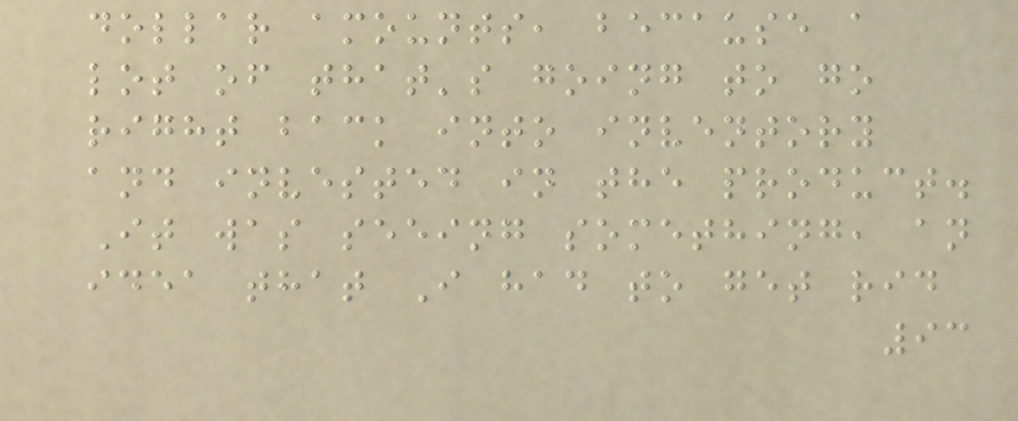dollar amounts, because a
lot of that's going to go
right back into inventory
and invested in the product.
It was seeing something, an
idea that I had to get rid
93
